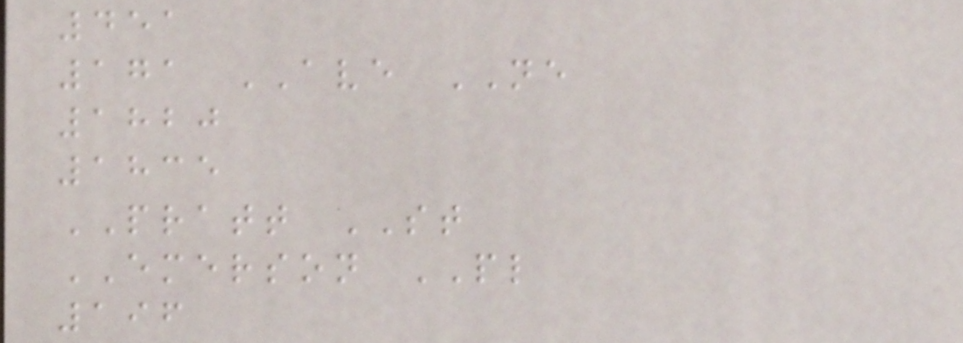451
171 AVE NE
1820
1835
PRATT ST
EMERSON PL
196
